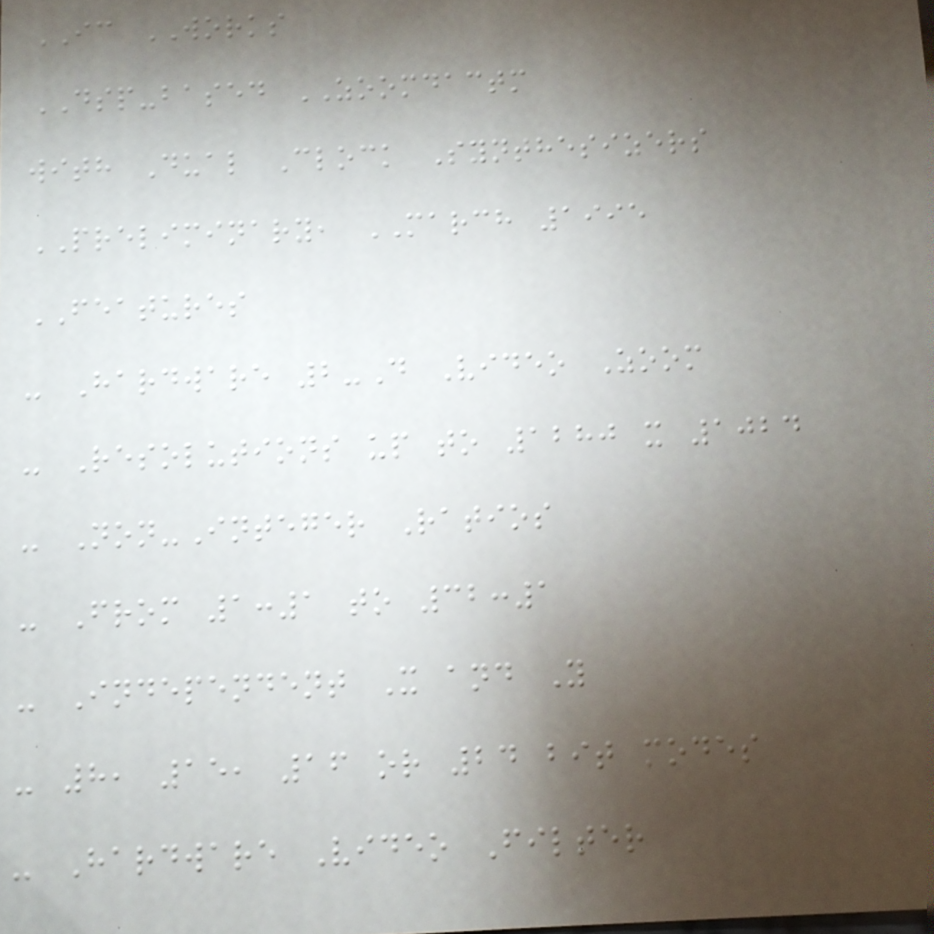IC WORKS
DSP-based ZOOMDACTM
with Dual Clock Synthesizers
PRELIMINARY, MARCH 1995
FEATURES
- Hardware 2-D Video Zoom
- Resolutions up to 1280 x 1024
- Non-Integer Ratios
- From 1:1 to 32:1
- Independent X and Y
- 8, 15, 16 or 24 bit modes
- Hardware Video Filter
